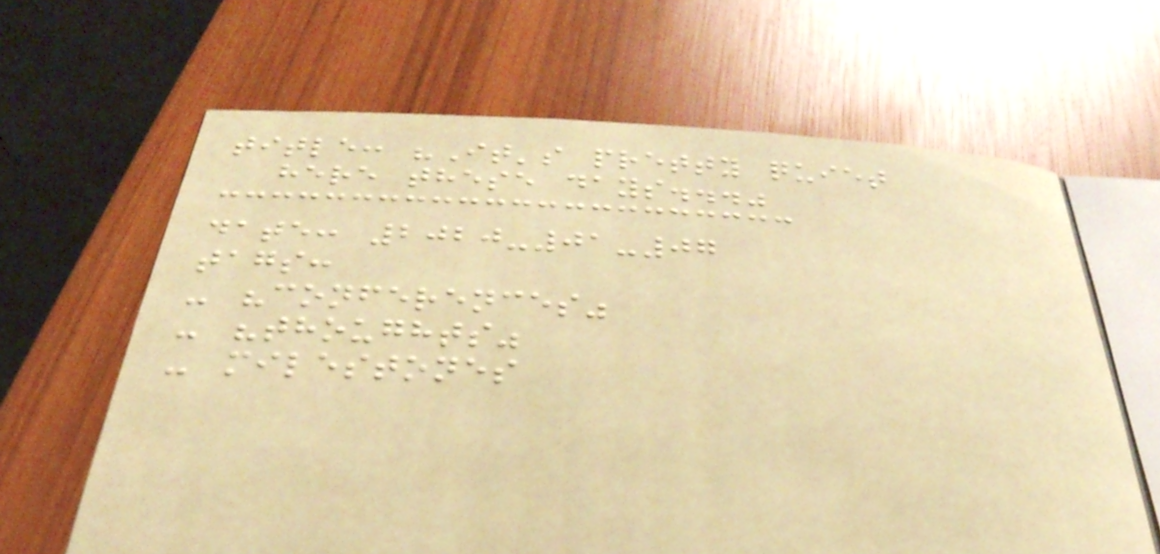title: "It's pretty quiet
here these days..."
date: 2020-01-07
tags:
- "conferences"
- "thoughts"
- milestones
